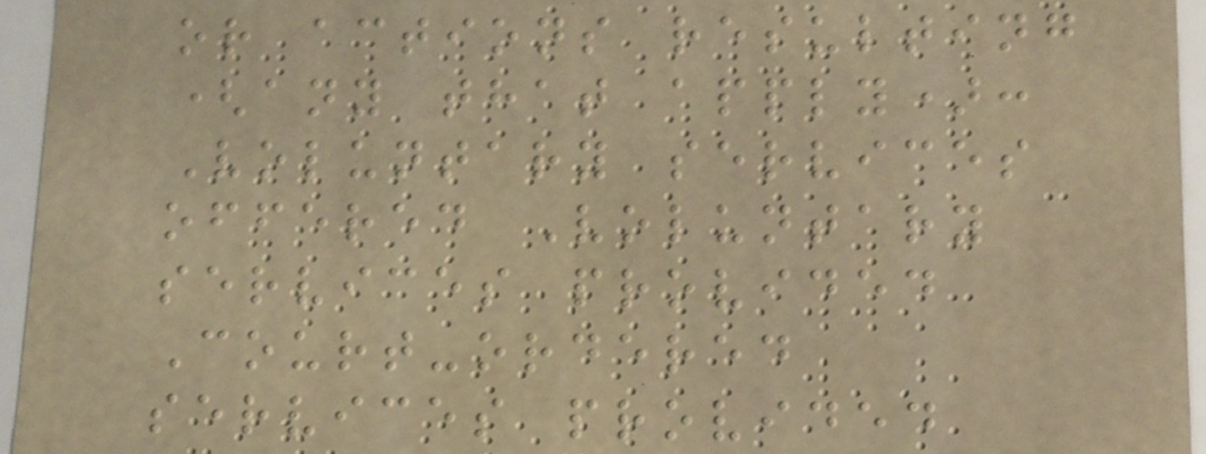or actions resulting
(any that apply):
Voluntary services
offered Voluntary
services provided
Court-ordered
services provided
